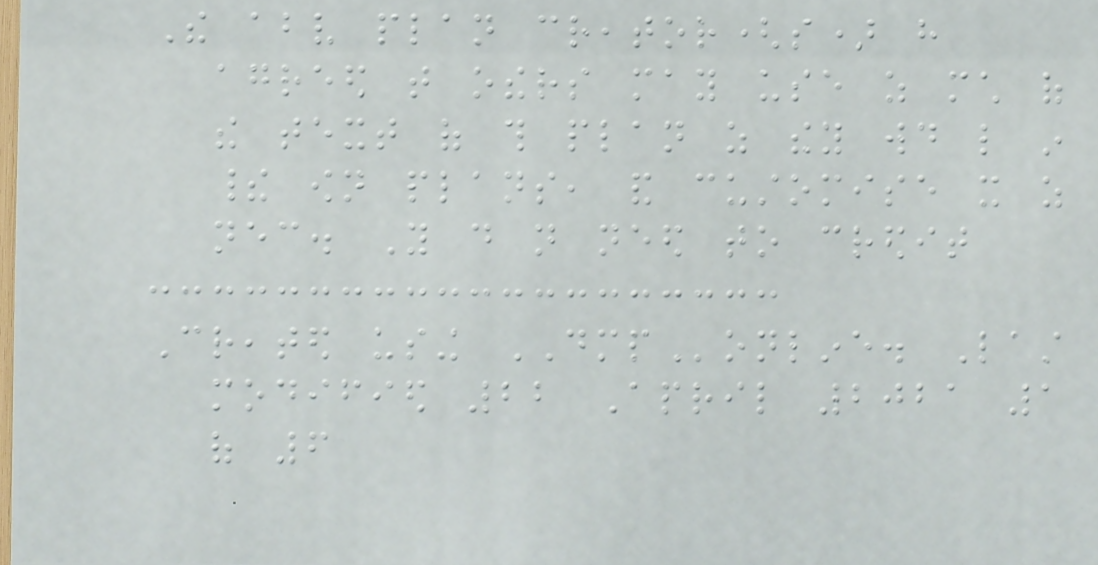The above plan creator(s) have
agreed that others may use as much of
the text of this plan as they would like in
their own plans, and customise it as
necessary. You do not need to credit
Created using DMPonline. Last
modified 22 April 2021 1
of 6
